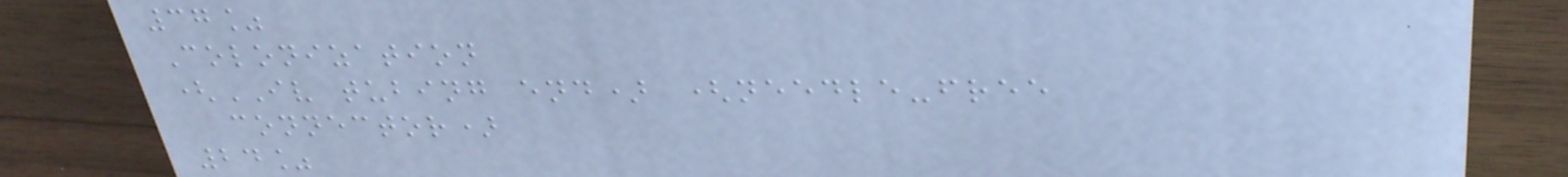37%
Colonization
(IV tubing end) (needle-free
connector)
24%
